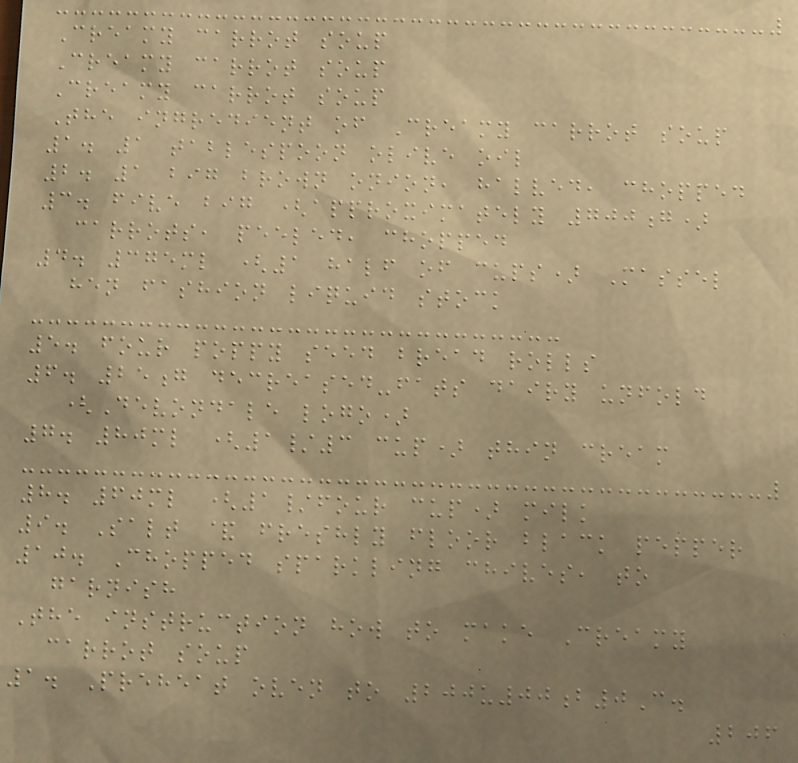Creamy carrot soup
Creamy carrot soup
Creamy carrot soup
The ingredient of Creamy carrot soup
1. 1 tablespoon olive oil
2. 1 big brown onion, halved, chopped
3. five big (approximately 700g)
carrots, peeled, chopped
4. 375ml (1 half of cups) Massel
hen fashion liquid stock
5. four poppy seed bread rolls
6. 25g decreased-fats dairy unfold
(Devondale logo)
7. 80ml (1/3 cup) thin cream
8. 60ml (1/four cup) milk
9. Salt & freshly floor black pepper
10. Chopped sparkling chives, to
garnish
The instruction how to make Creamy
carrot soup
1. Preheat oven to 200u00b0C.
206
